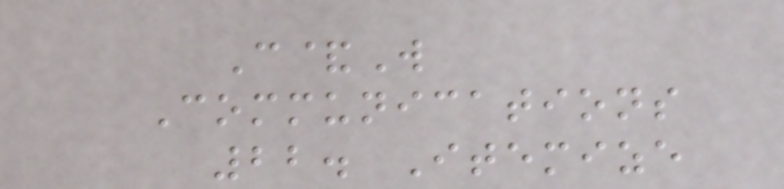C&W
Communications
22. Itemize
